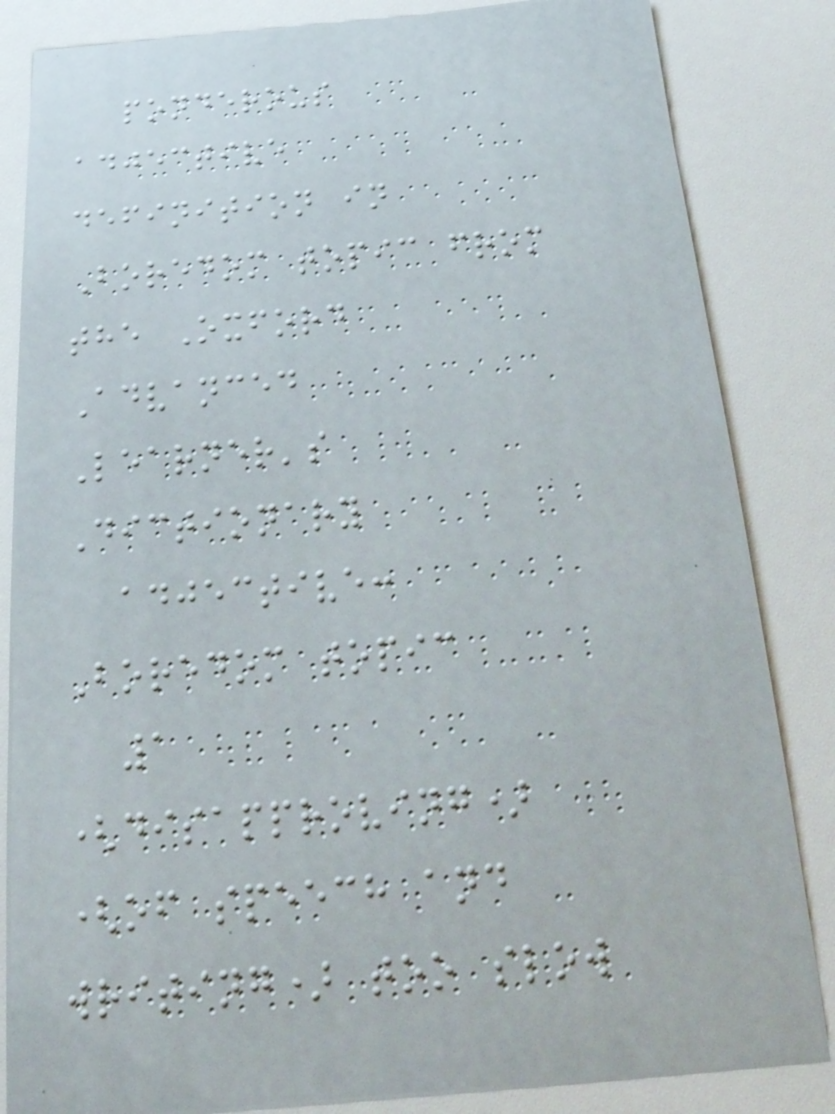ponderous
adjective
definition in
Boredom topic from
the Oxford
Advanced
Learner's
Dictionary
adjective:
Boredom topic
1
(disapproving)
(of speech and
writing) too slow
